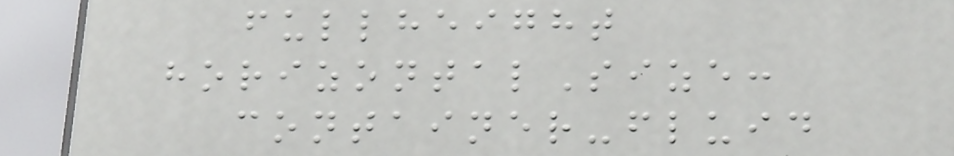fullheight
horizontalSize:
container-fluid
